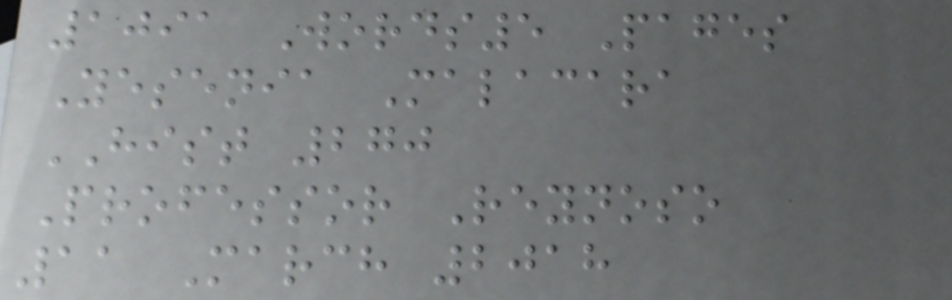1091 Words5 Pages
Yesenia Malacara
HIST 270
Professor Reynoso
11 March 2018
